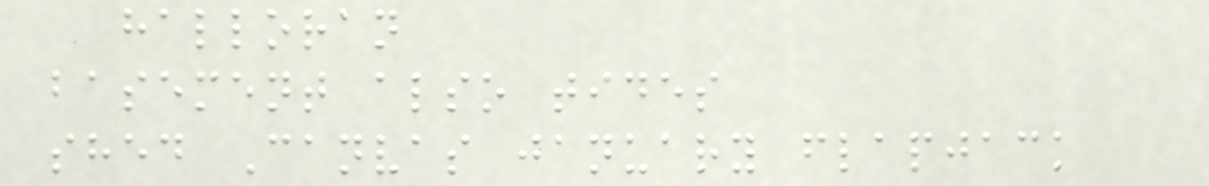halloran
basement also tides
shed Canvas january flapjack
